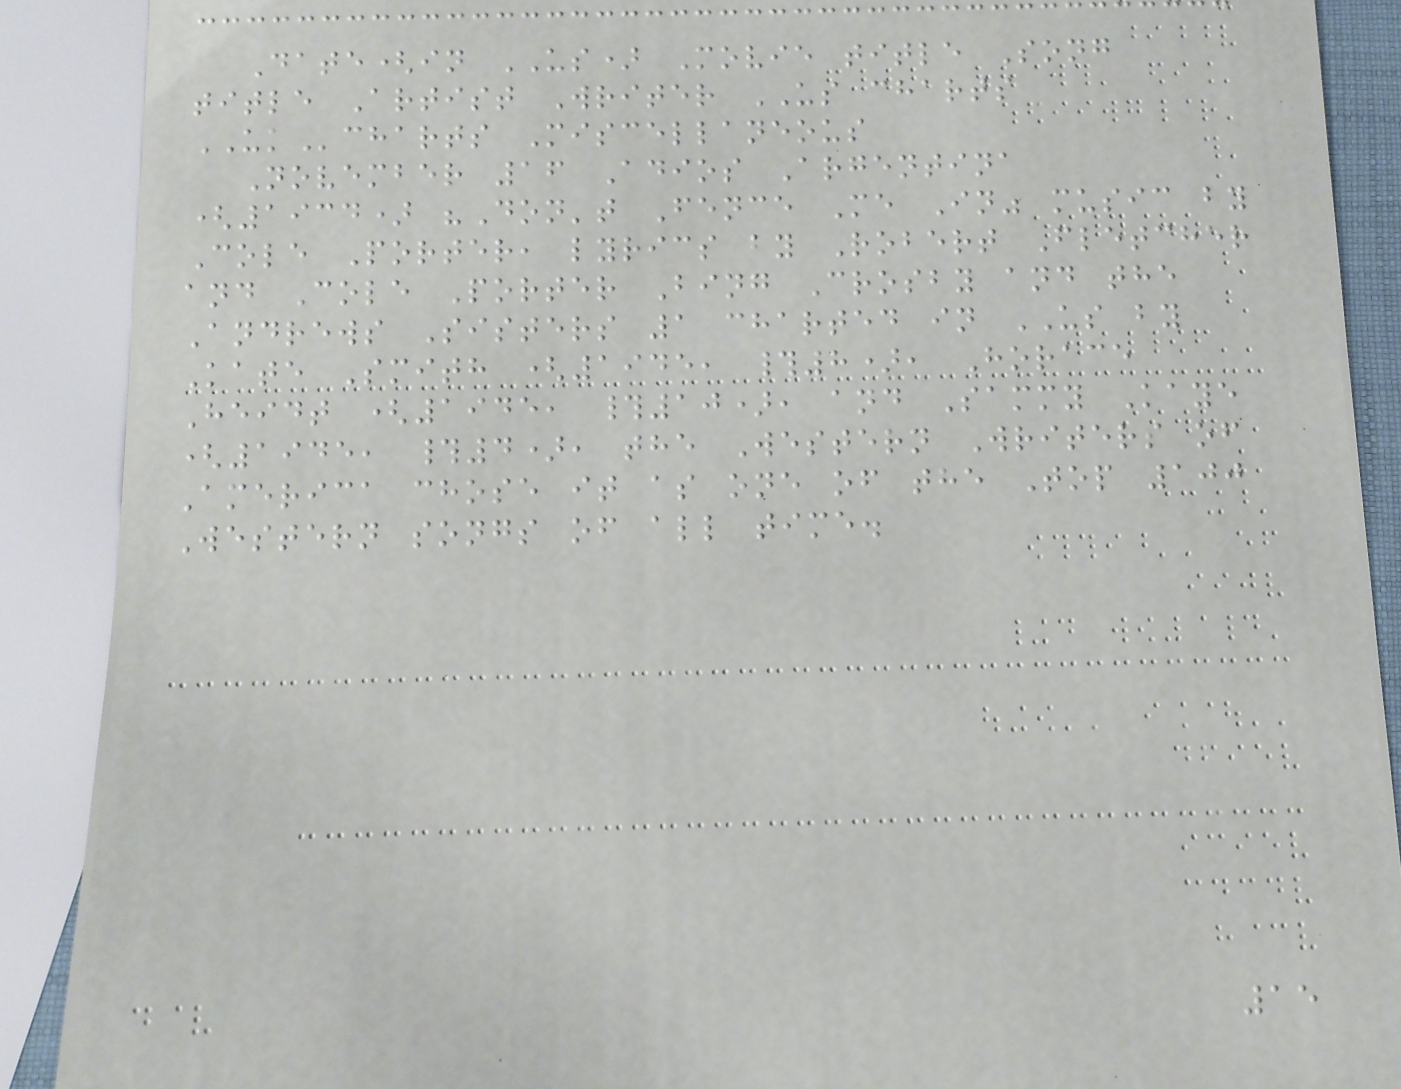Date(in US) Movie title Song
title Artist Writer US charts
UKcharts Miscellaneous
November 16 Adios Argentina
(1934) "Don't Fence Me In" music by
Cole Porter, lyrics by Robert Fletcher
and Cole Porter Bing Crosby and the
Andrews Sisters 1 charted in US by
Kate Smith (1945, #8), Horace
Heidt (1945, #10), and Sammy Kaye
(1945, #4), the Western Writers of
America chose it as one of the Top 100
Western songs of all time.
15
